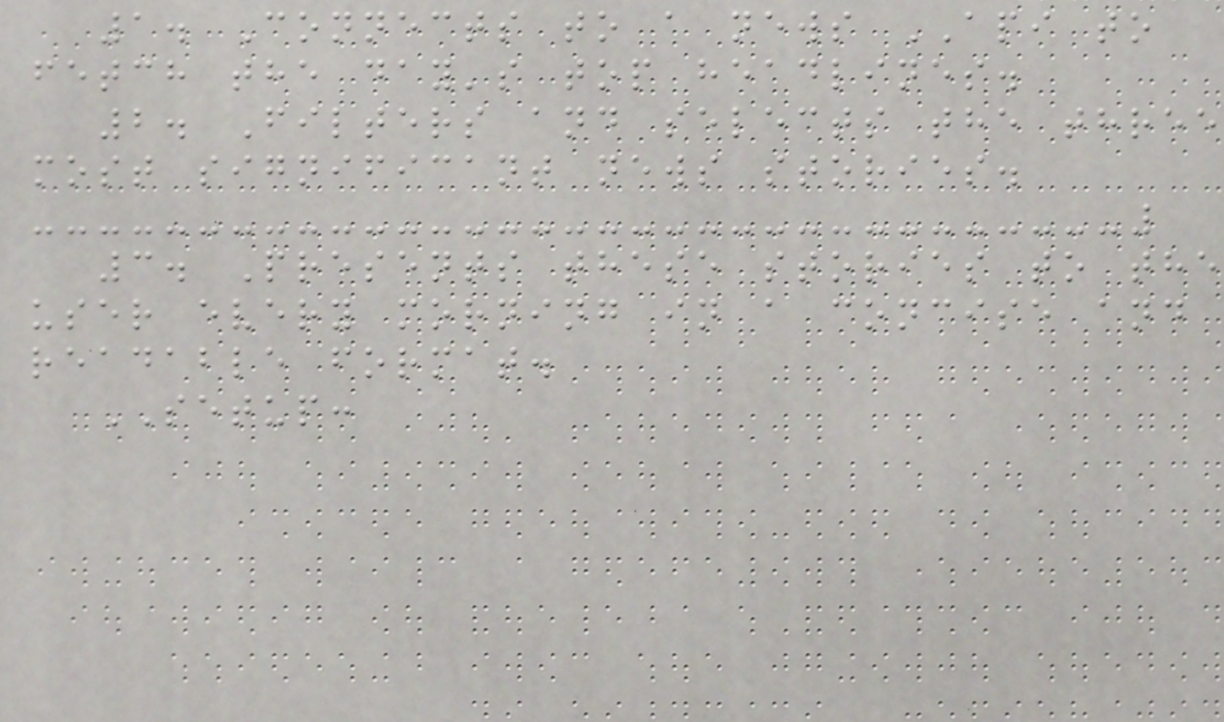1. Connects to a news API to
fetch the day's top headlines.
2. Filters and selects the three
most significant news stories.
3. Presents these stories to the
user every morning in a concise and
readable format.
SETUP:
